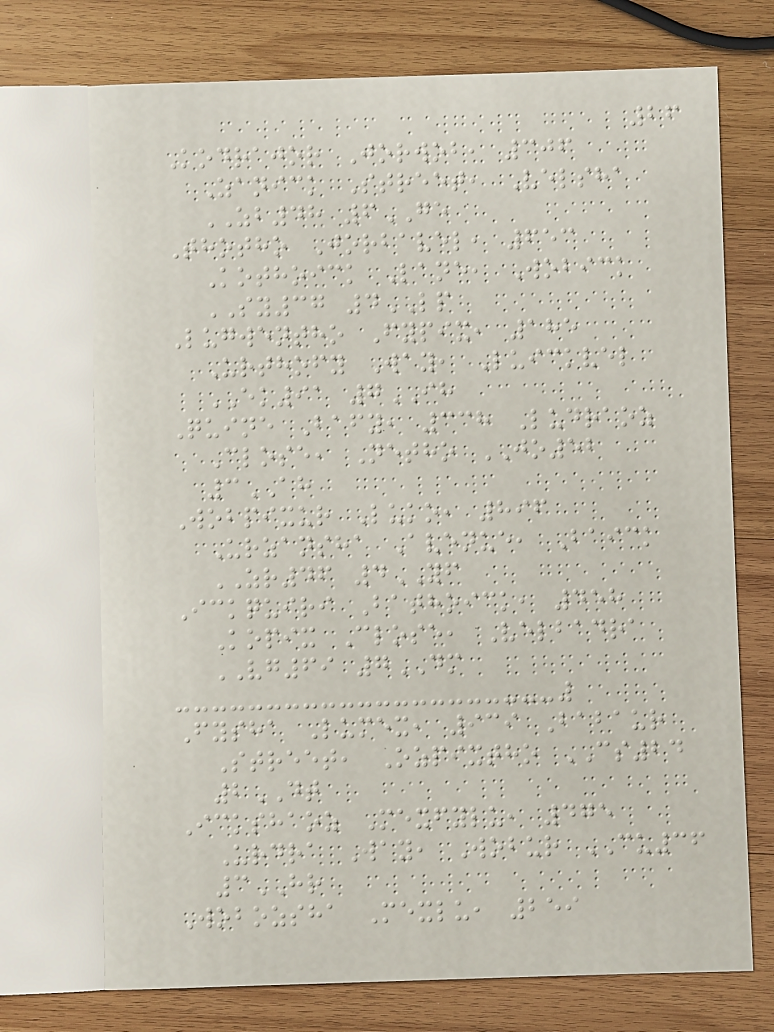26
Kodrajor Jorwob, 306
Zanick Street, Velsha
ZB48 6GE
Thotho Jorbavel, 653
Kothoick Lane, Wobick
SY37 4LP
Lugwentho Fypix, 185
Urthofy Way, Luickvel
EK91 7IH
Quine Bafy, 338 Ludraoz
Close, Netho JO52
3AH
Wobpixur Luko, 896
Urzansha Avenue, Baick
ZR46 4YF
Ickquiri Bathoick, 458
Kopix Close, Velbadra
VG69 7DM
Fysha Lumex, 939 Babaur
Street, Ozpixtho CS24
2DT
Ickshaoz Mexfylu, 475
Urdra Way, Wobur CU36
3HR
Wobozsha Mexlu, 259
